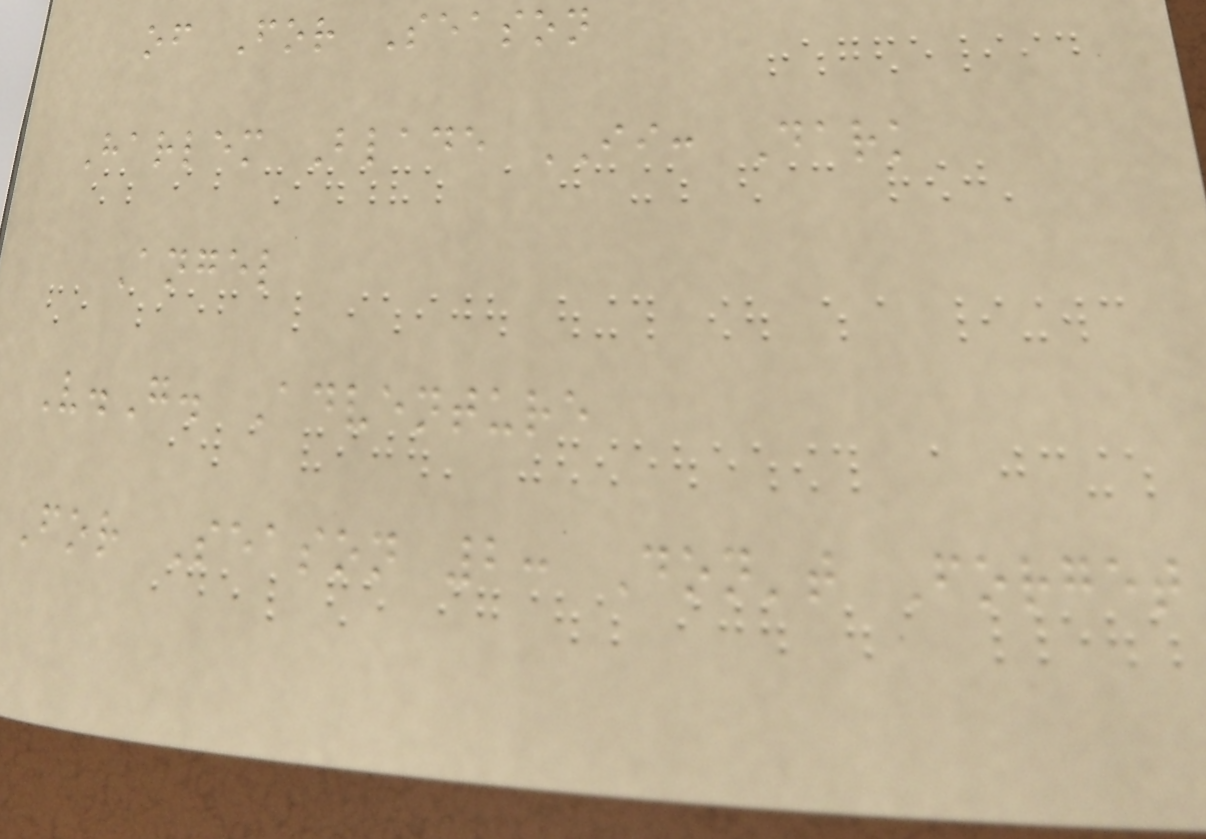of For Season
Harlem Blade II: Dark
Angel
V.G. Adventure
For Season 2: Don't Forget
